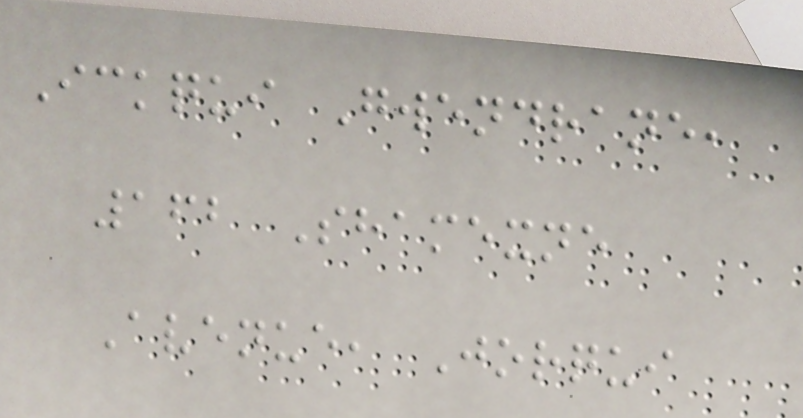Ickqui Gwendrane,
162 Shamexne
Avenue, Jorqui
